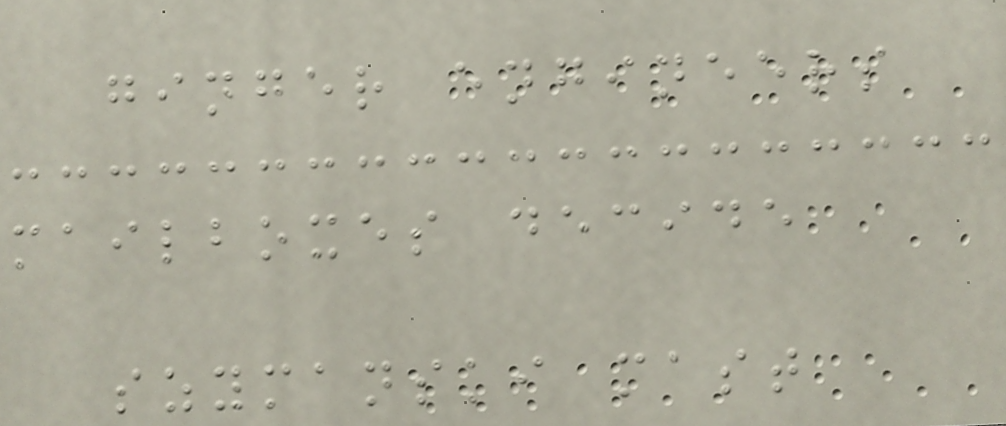ginger engineers
mailboxes decide
szymanski mast
